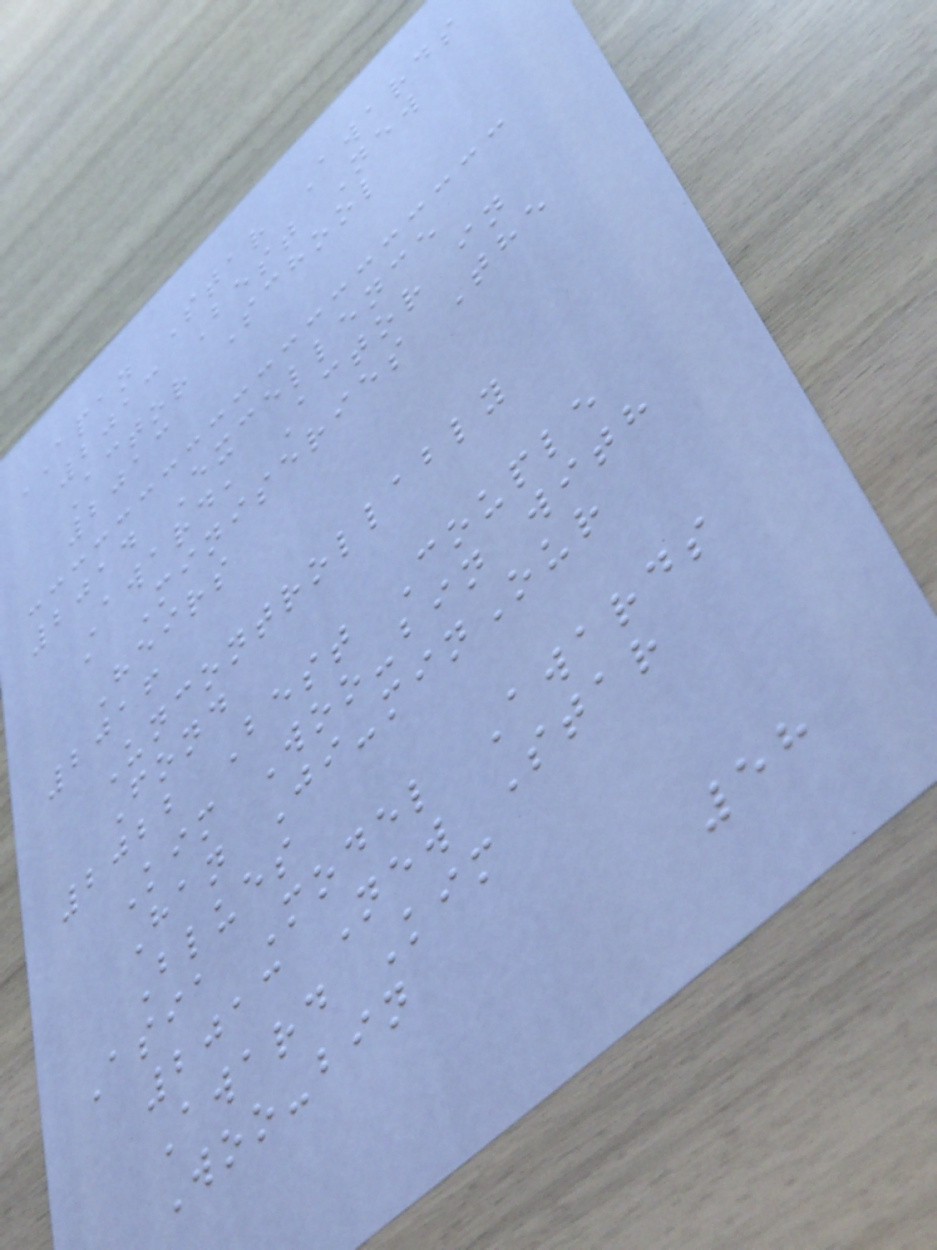APAN Star Awards
2013 Best New
Actor School
2013
2014 Excellence
Award, Actor in
a Miniseries The
Heirs
2016
Uncontrollably
Fond
2022 Best Couple
Kim Woo-bin with
Han Ji-minOur
Blues
Asia Model Awards
2013 New Star
Award Kim
Woo-bin
58
